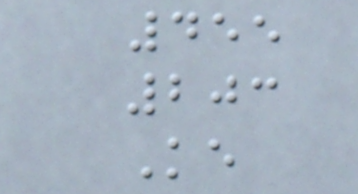455
203
Ke
